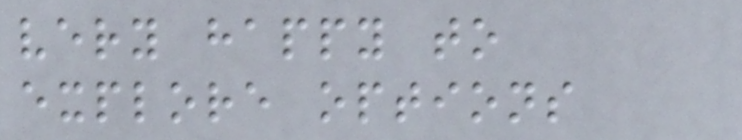very happy to
explore options
